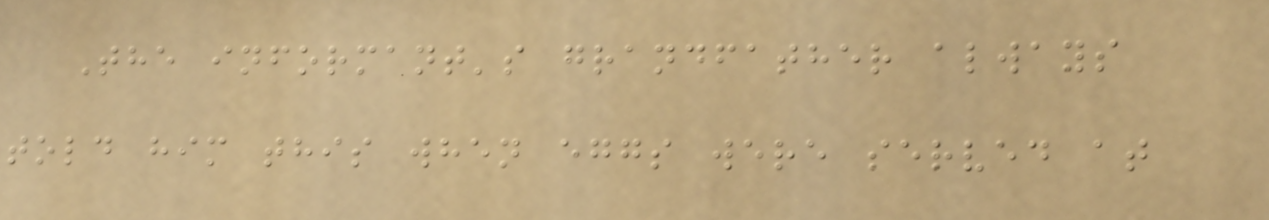The informant's grandfather always
told him this when eggs were served at
